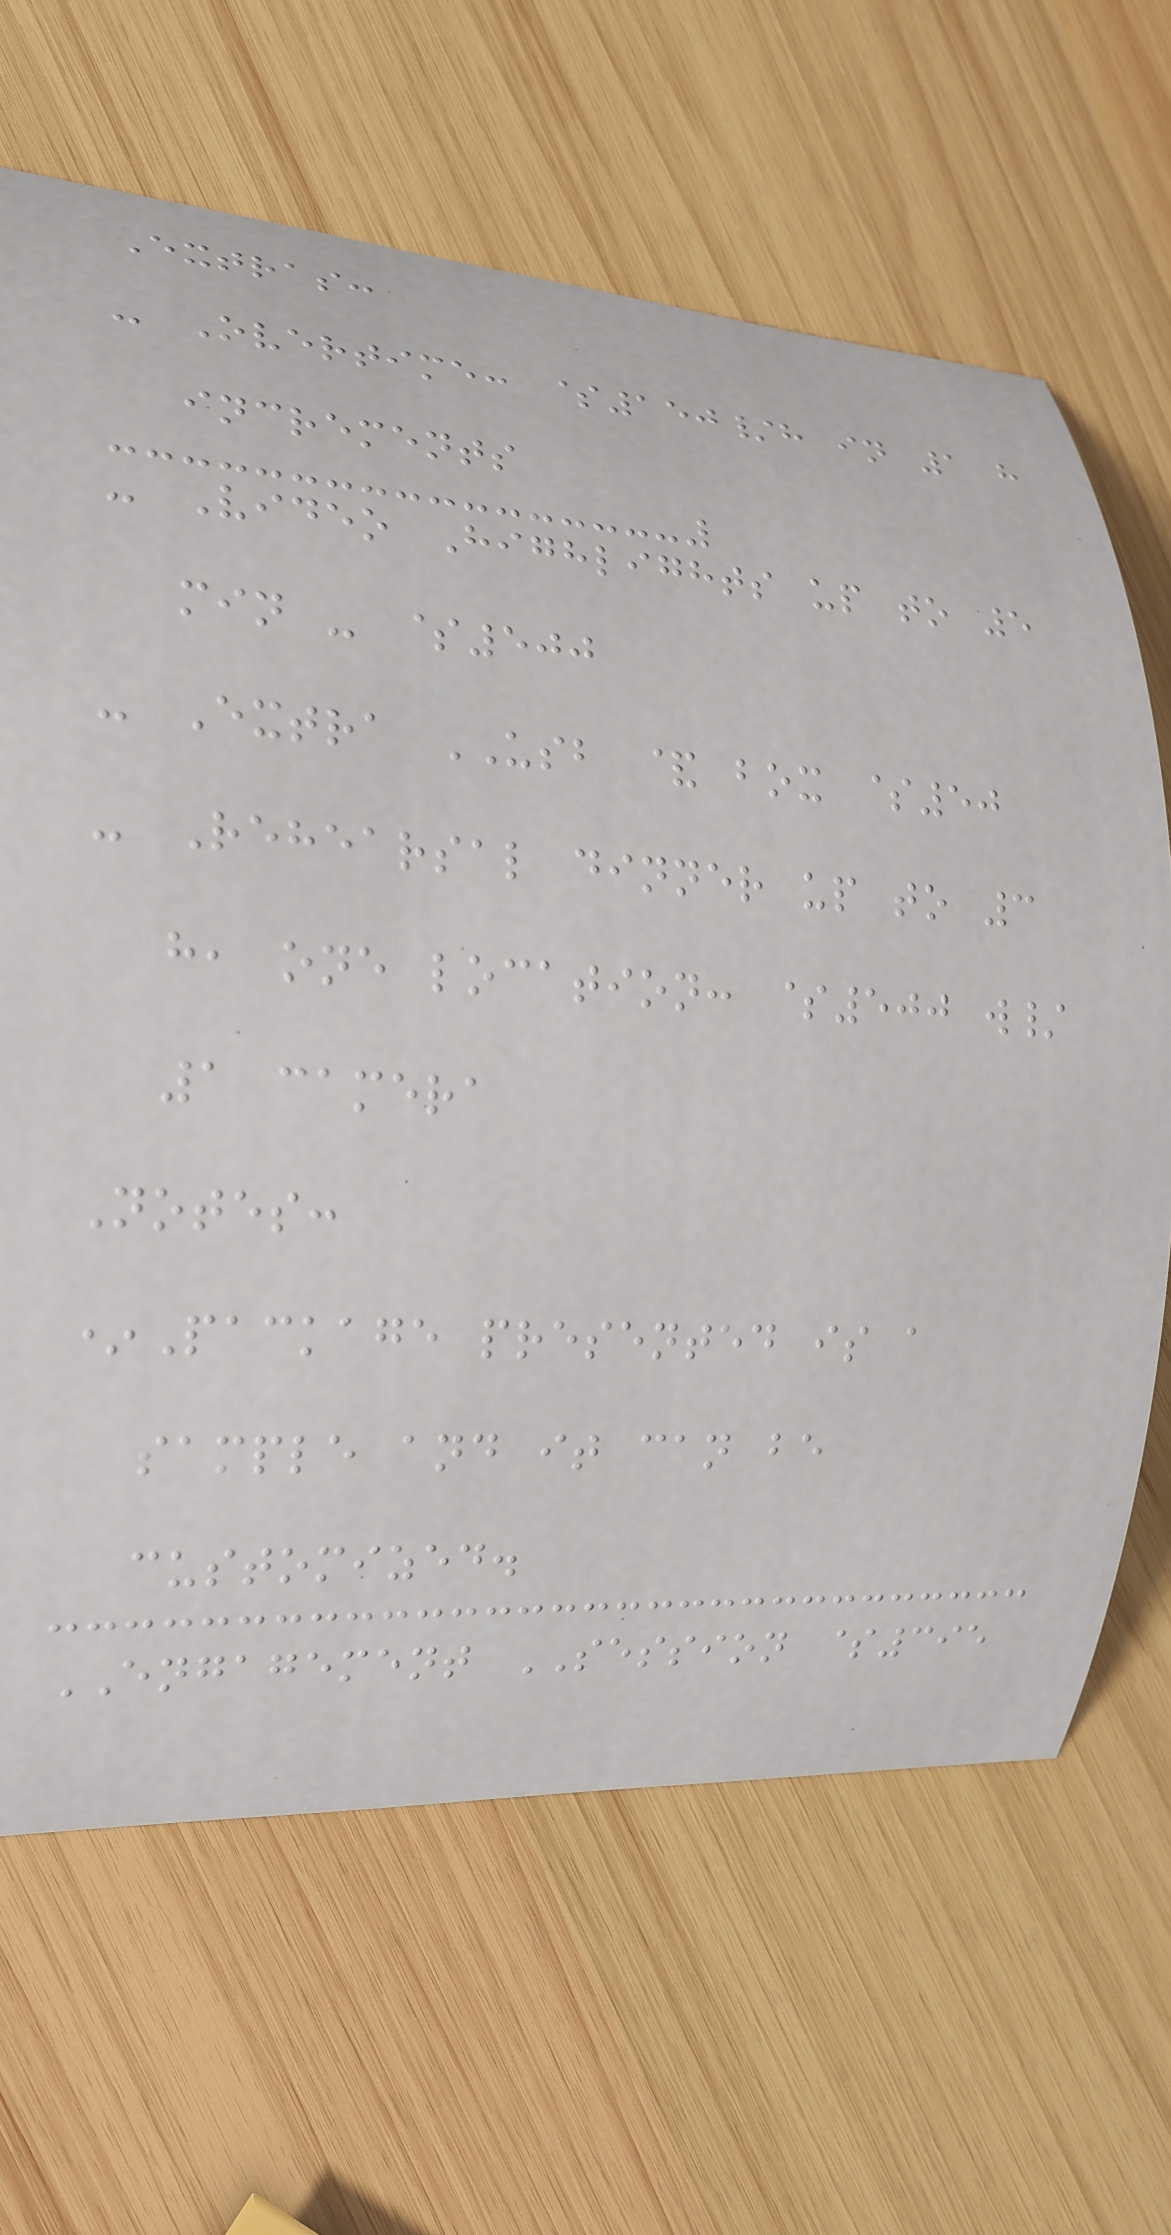Extras:
- Overtime: $150/h in 1 h
increments
- Video Highlights up to 5
min - $500
- Extra USB & box $50
- Rehearsal dinner up to 3
h, one location: $500 w/
1 camera
Notes:
*Package presented is a
sample and it can be
customized.
ENGAGEMENT SESSION $395
